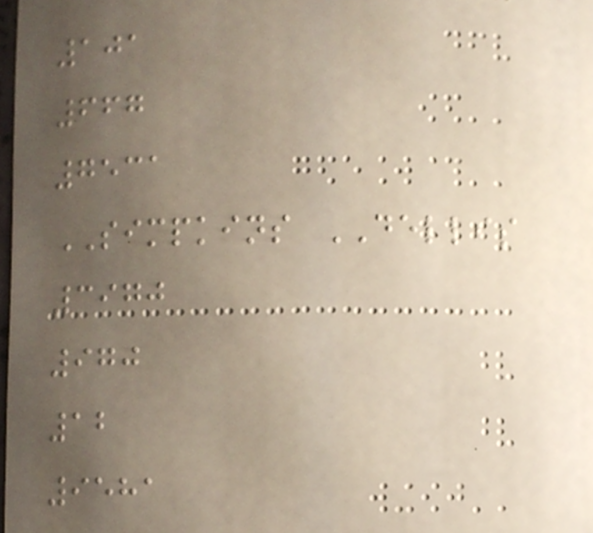101
667
7531
SIMPKINS DELLIS
3970
970
12
9581
